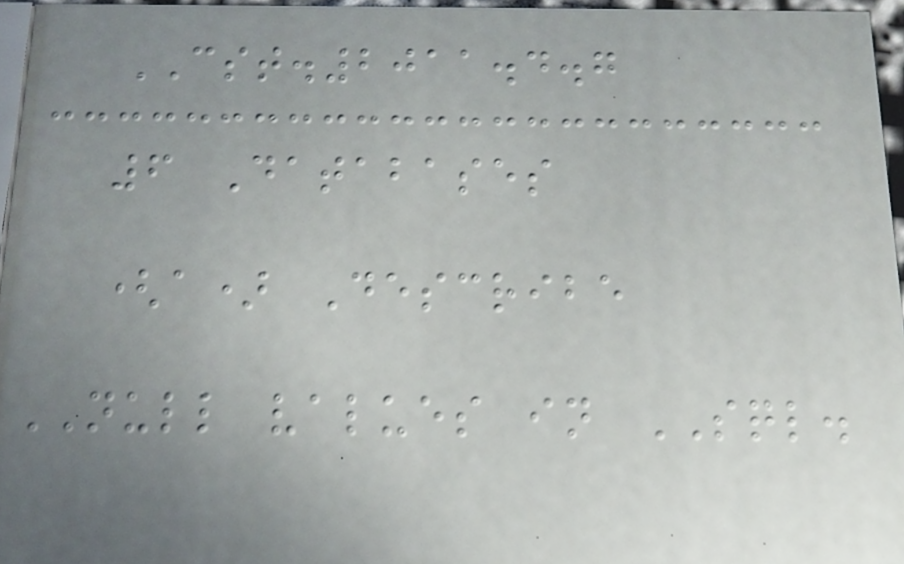CST.2011.4.7
6 Databases
(a) Describe
NULL values in SQL.
